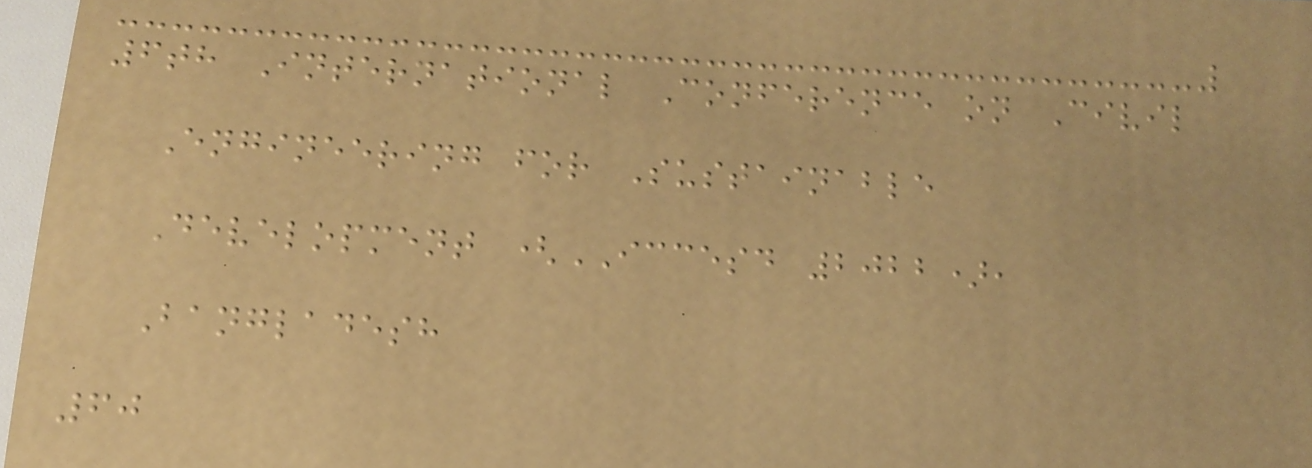6th International Conference on Civil
Engineering for Sustainable
Development (ICCESD 2022),
Bangladesh
60
